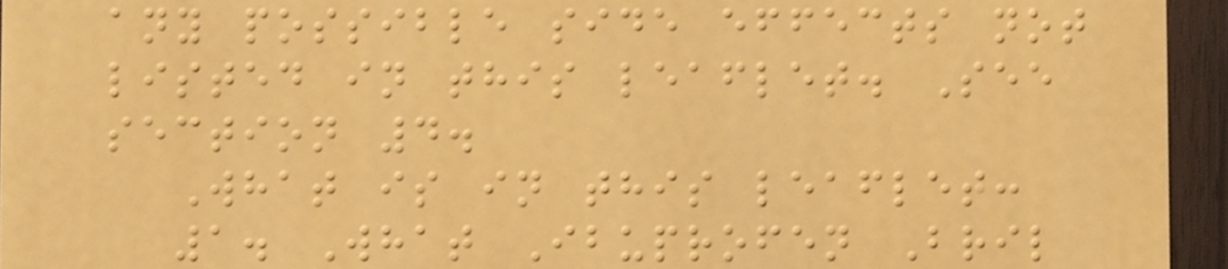any possible side effects not
listed in this leaflet. See
section 4.
What is in this leaflet:
1. What Ibuprofen Bril
